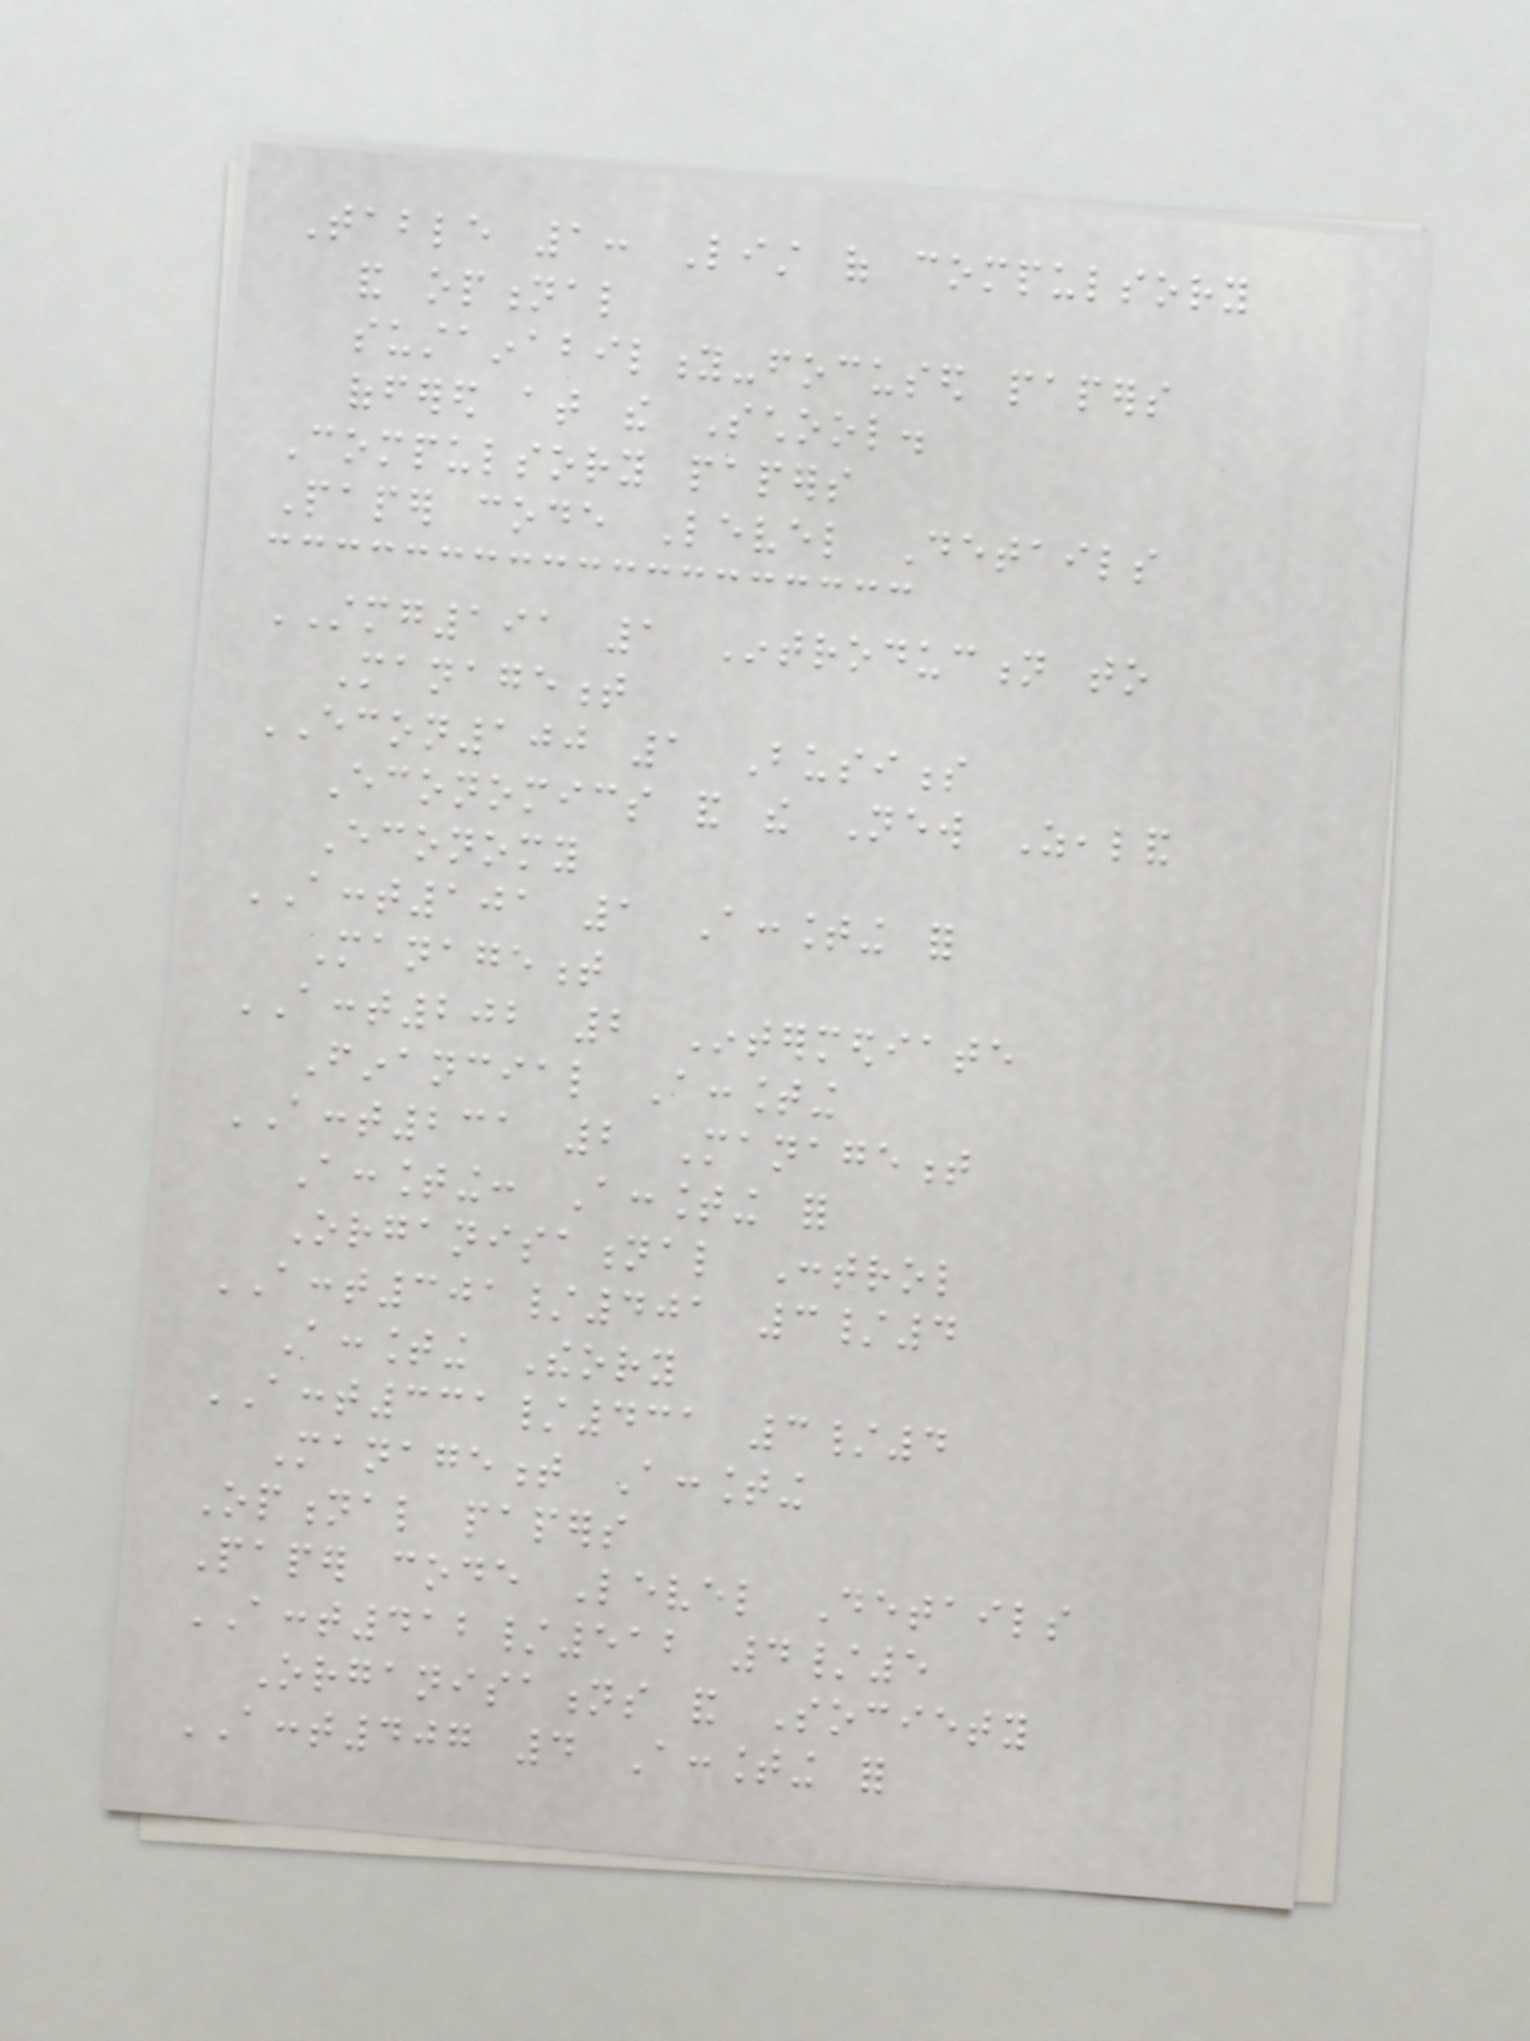Table 1: List of compulsory
and optional
sustainability-focused papers
offered at the School.
Compulsory papers
Paper code Level Details
STMG191 1 Introduction to
Management
ECON100 1 Business
Economics and the New Zealand
Economy
ACCT101 1 Accounting for
Management
ACCT202 2 Intermediate
Financial Accounting
ACCT231 2 Management
Accounting: Accounting for
Organisational Control
ACCT301/401 3/4
Accounting Theory
ACCT331/431 3/4
Management Accounting
Optional papers
Paper code Level Details
ACCT412/512 4/5
Organisations and Society
ACCT407 4 Accounting for
